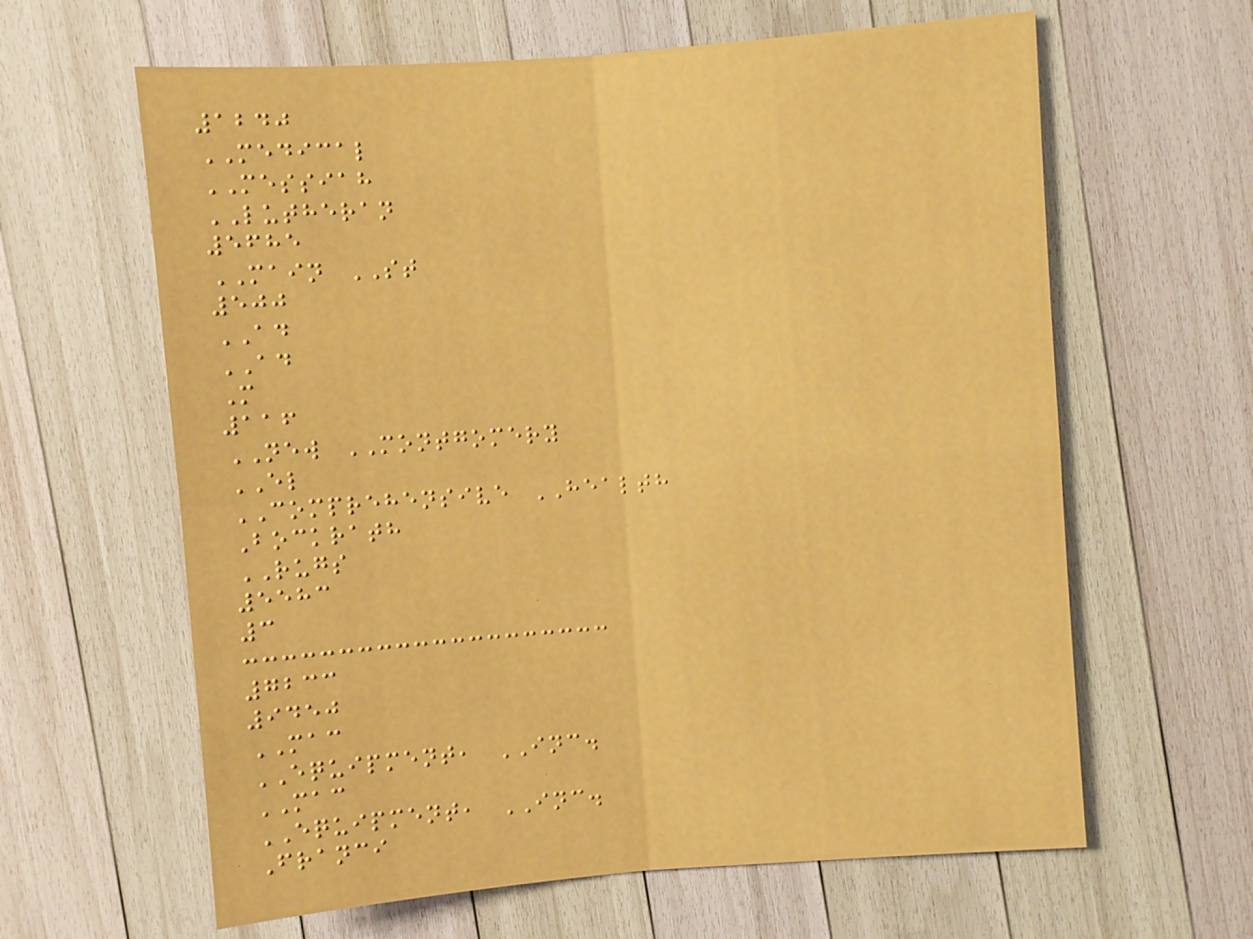1240
MEDICAL
MESSIAH
LUTHERAN
5685
MAIN ST
500
AD
AD
M
116
NEW MONTGOMERY
EL
COMPREHENSIVE HEALTH
Bockrath
RUGS
5583
3
7233
9450
MAC
EQUIPMENT, INC.
MAC
EQUIPMENT, INC.
Franci
